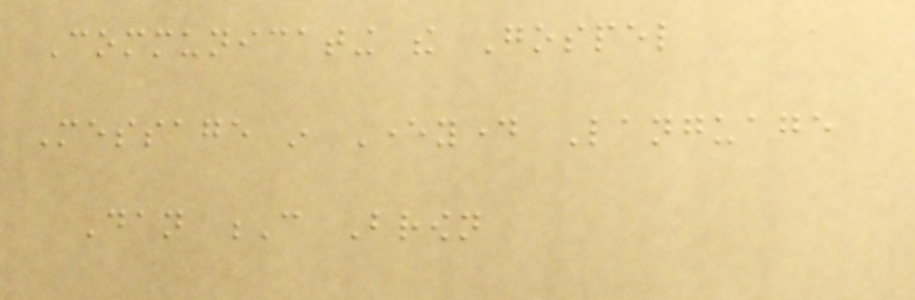Communicating the Gospel
Message in Everyday Language
Dan C Brown
